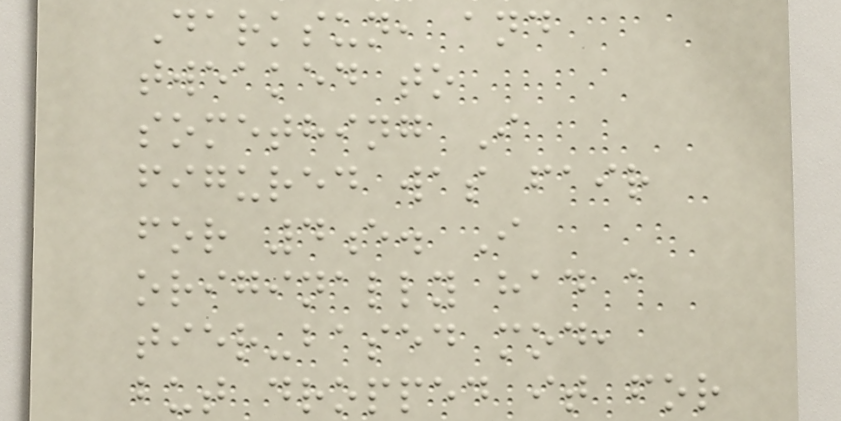Darksun, and
tweaked to
something I
figured was fair
for 4e. I
originally had a
tier-based mod,
but dropped it for
